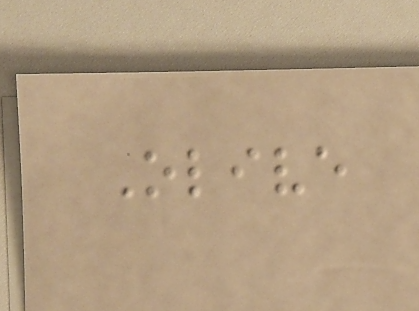Olive
